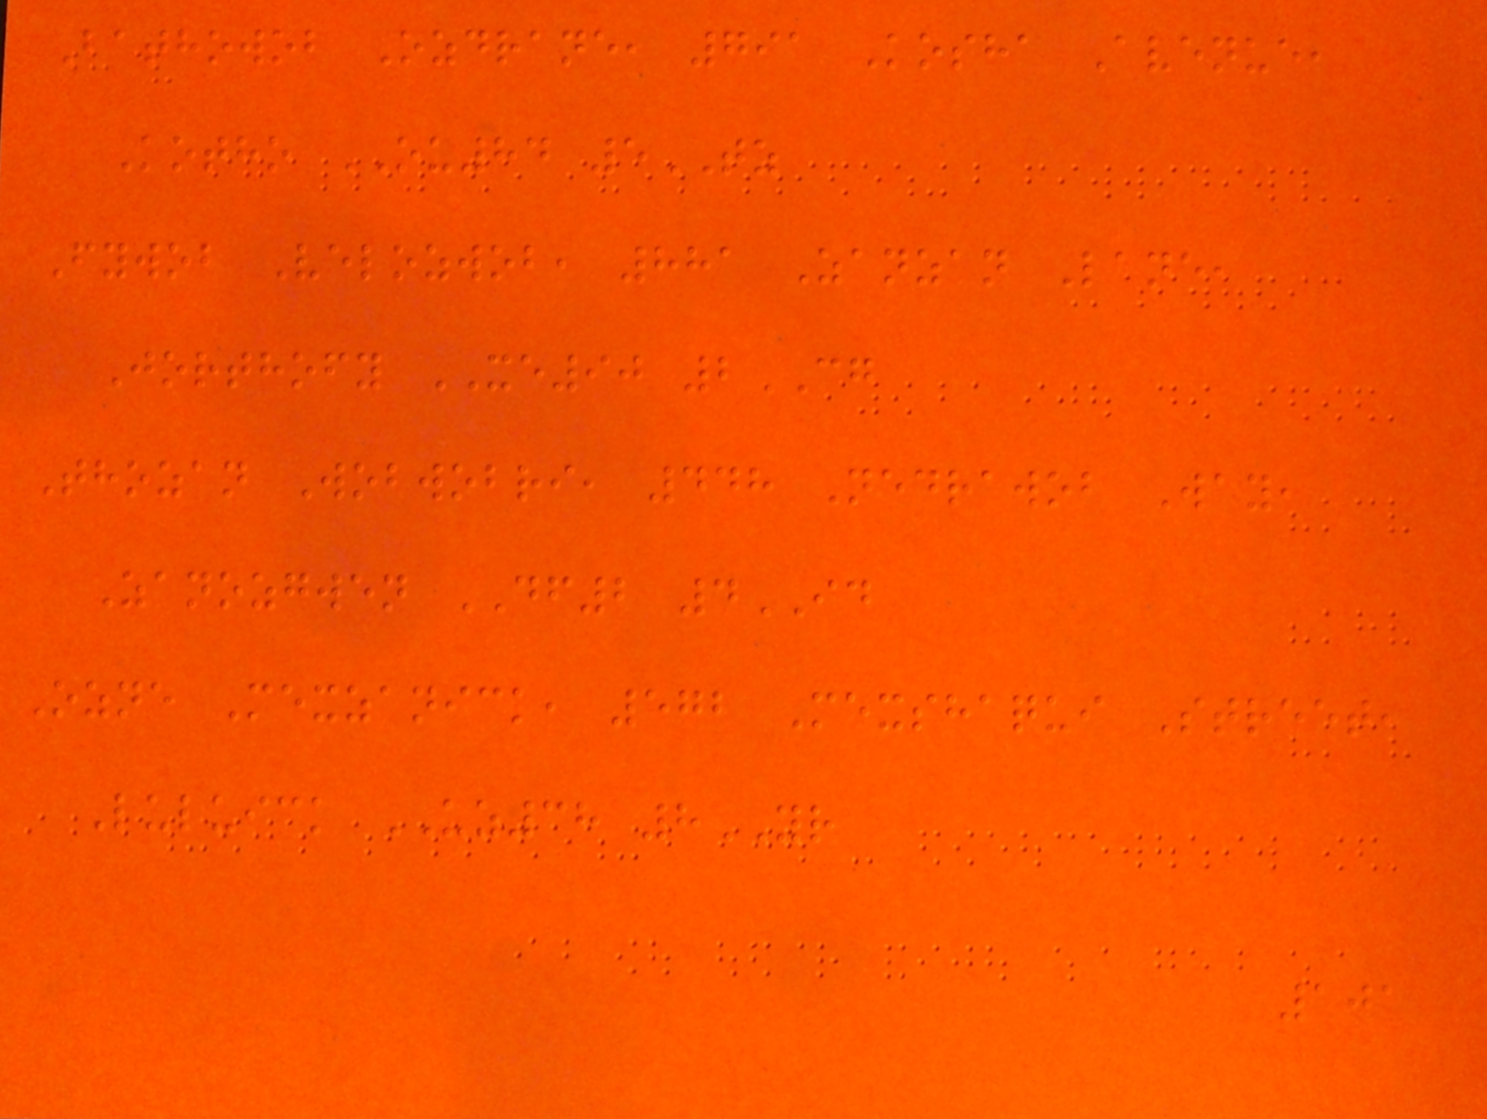Bathowob Ozdrane, 791 Kosha Avenue,
Kotho OU84 5TZ
Fywob Velozwob, 881 Zanzan Lane,
Jorthofy XE90 2CG
Thozan Wobwobri, 448 Nedrawob Way,
Zanozgwen DF2 4ID
Ozne Mexzanick, 572 Mexshaqui Street,
Luluick UZ38 8YR
101
